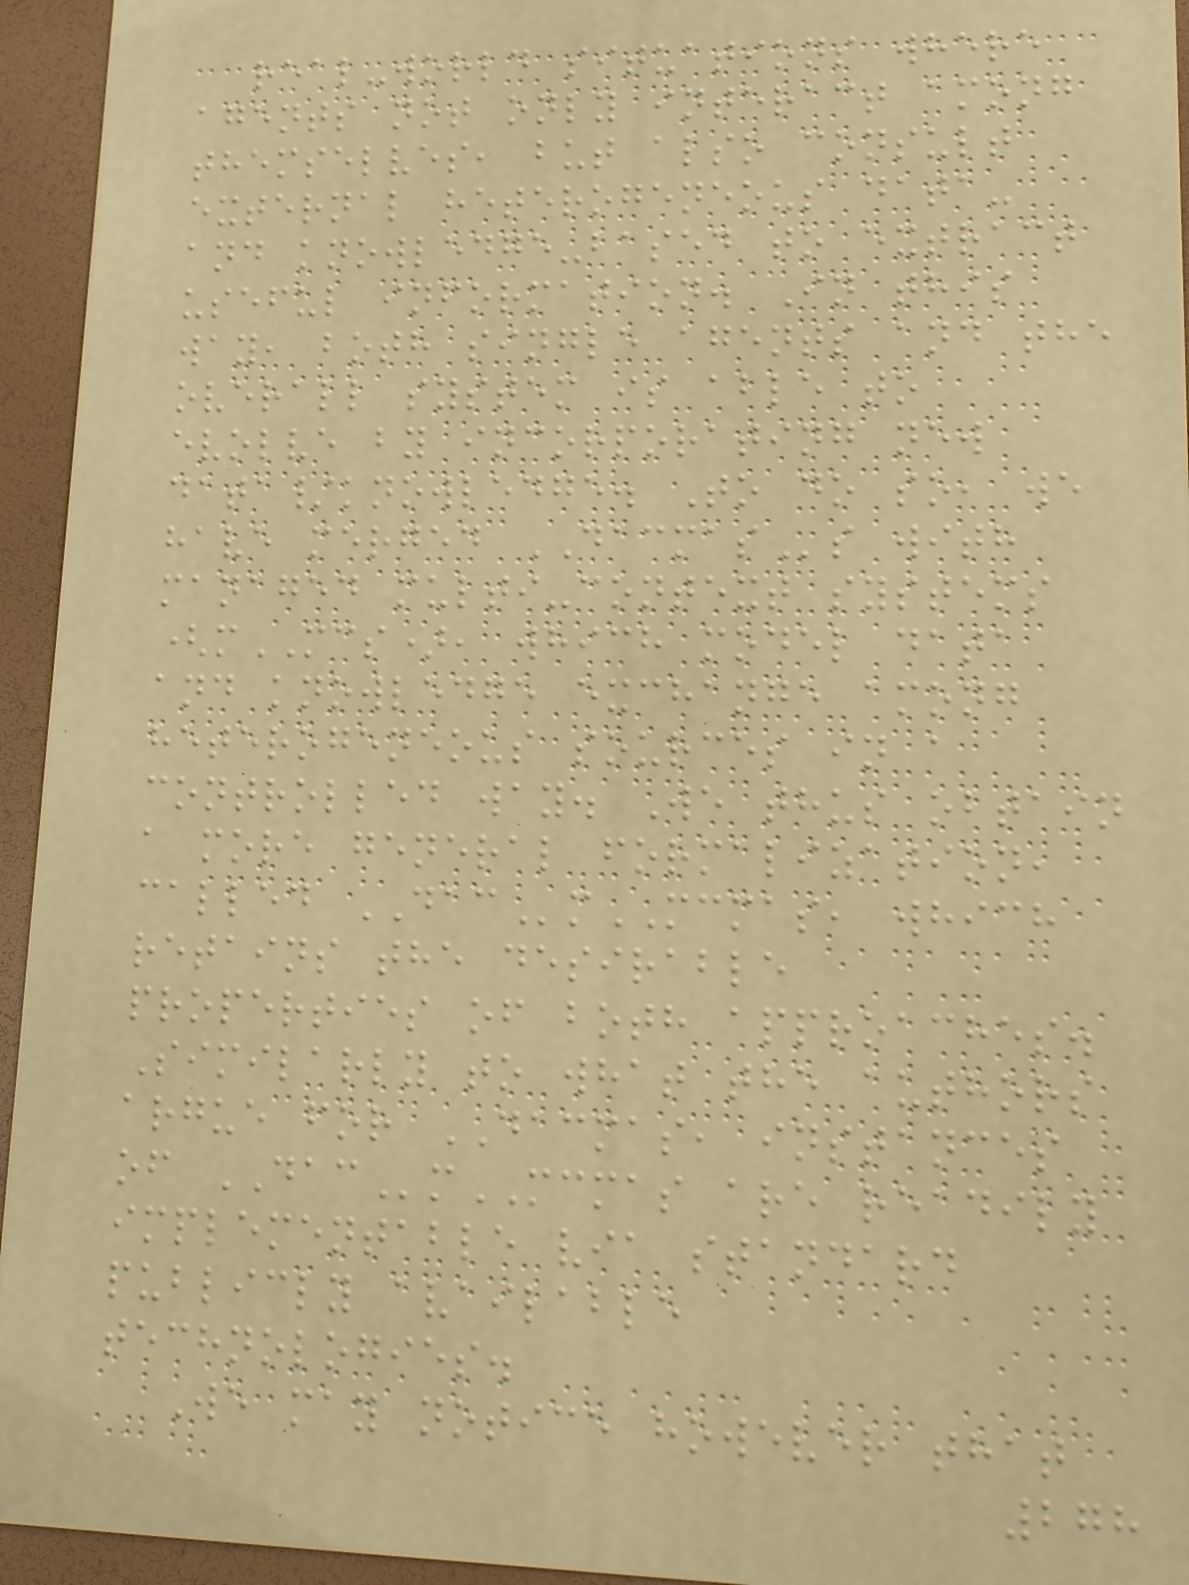real-world situations where
agents not only interact among
themselves, but also consult
external heterogeneous data-
and knowledge-based to extract
useful information. In this
way, both single agents and the
overall system is able to
evolve by incorporating new
data/knowledge. To do so, we
have merged DACMASs with
managed multi-context systems
(mMCS), which model data
and knowledge exchange among
heterogeneous sources in a
controlled way. We thus obtain
a more general formalization,
called DACmMCMAS, which
retains the desirable
properties of both approaches.
Similarly to what the authors
argue for DACMAS, instances
of DACmMCMAS are readily
implementable via standard
publicly available
technologies.
We may notice however that
278
